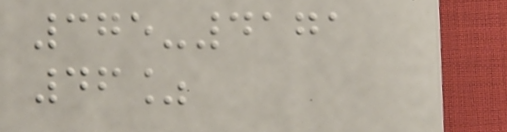375-4171
46%
